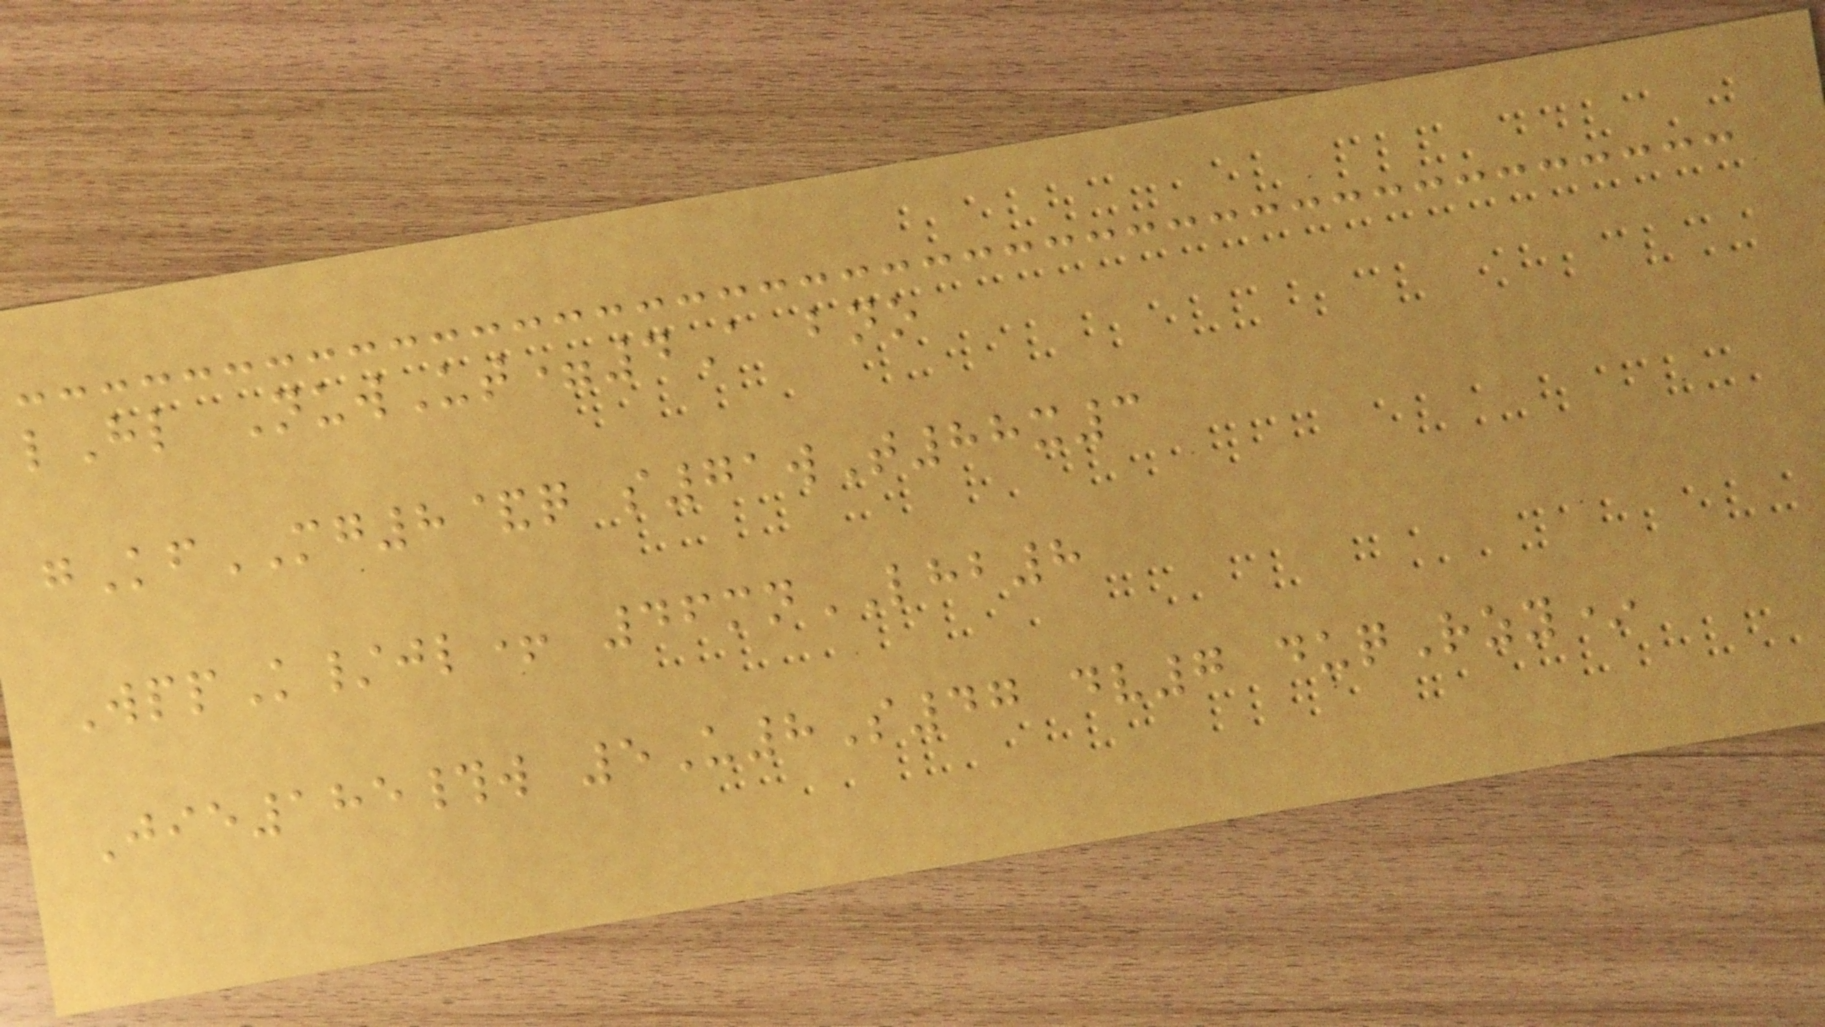lHl NuwUt=4A bno
gKfMG8&q s71wT88x3
WppK/jl+ 46mnLHB8
Jie185#w 5U8S47 dv7 duqRzy*
